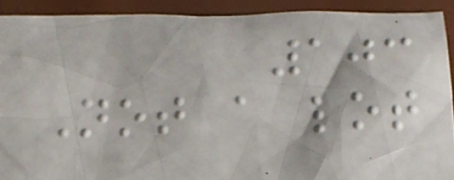103
Not a lot
